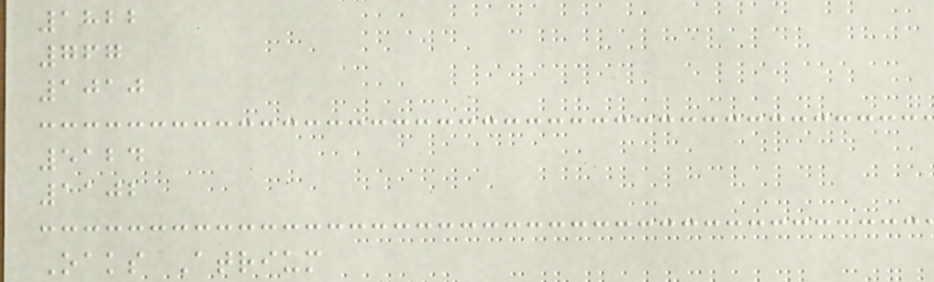1822
767
1010
5124
1102
Oaks Atrium
